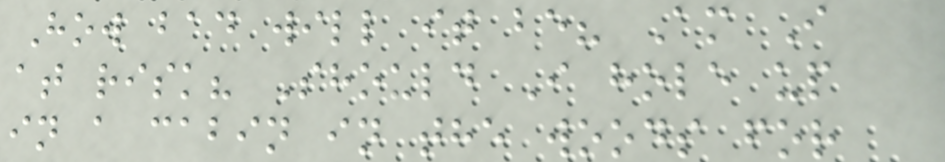How bad will it be? Am I
at risk? Should I hole up
in a cabin in the woods for
